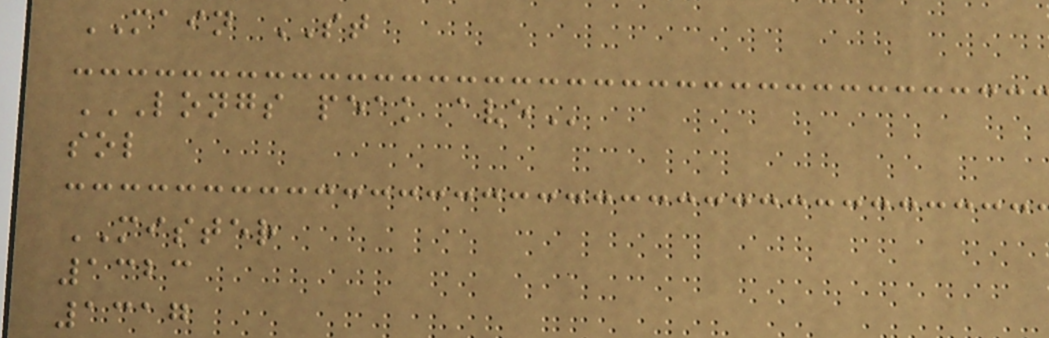MAIN ST
LONGS PEAK AVE
sol
MISTER
1323
1317
